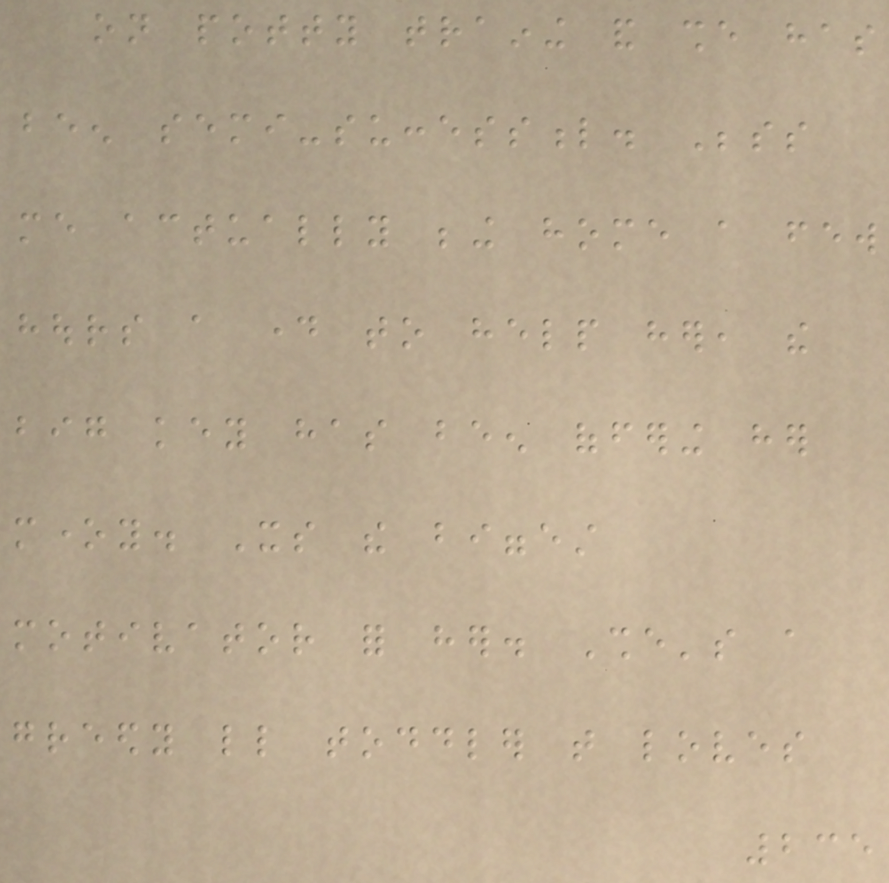on potty training and she has
been semi-successful. Besides
me actually being home a few
hours a day to help her, the
big key has been offering her
money. Its the biggest
motivator for her. She's a
greedy little toddler that loves
235
